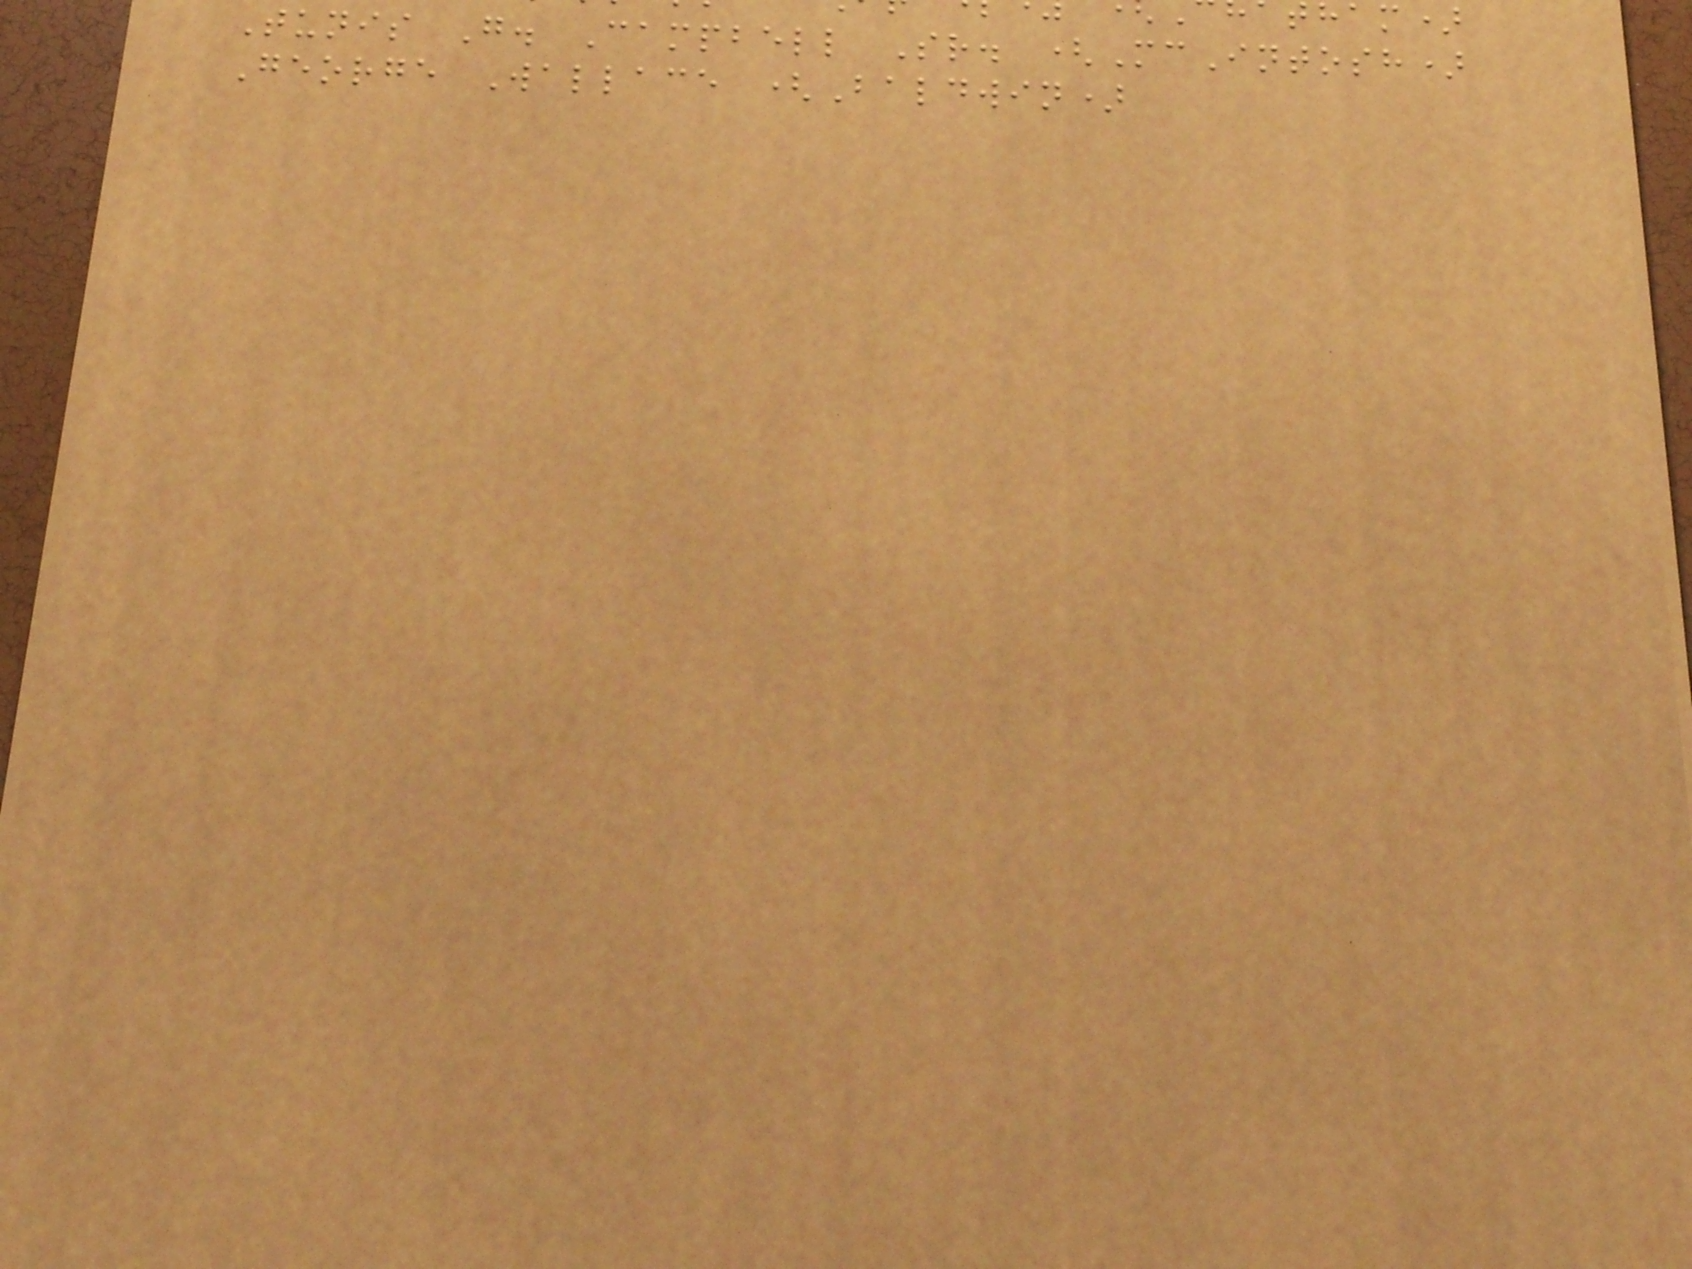Tunis G. Campbell Sr. (McIntosh)
George Wallace (Baldwin)
